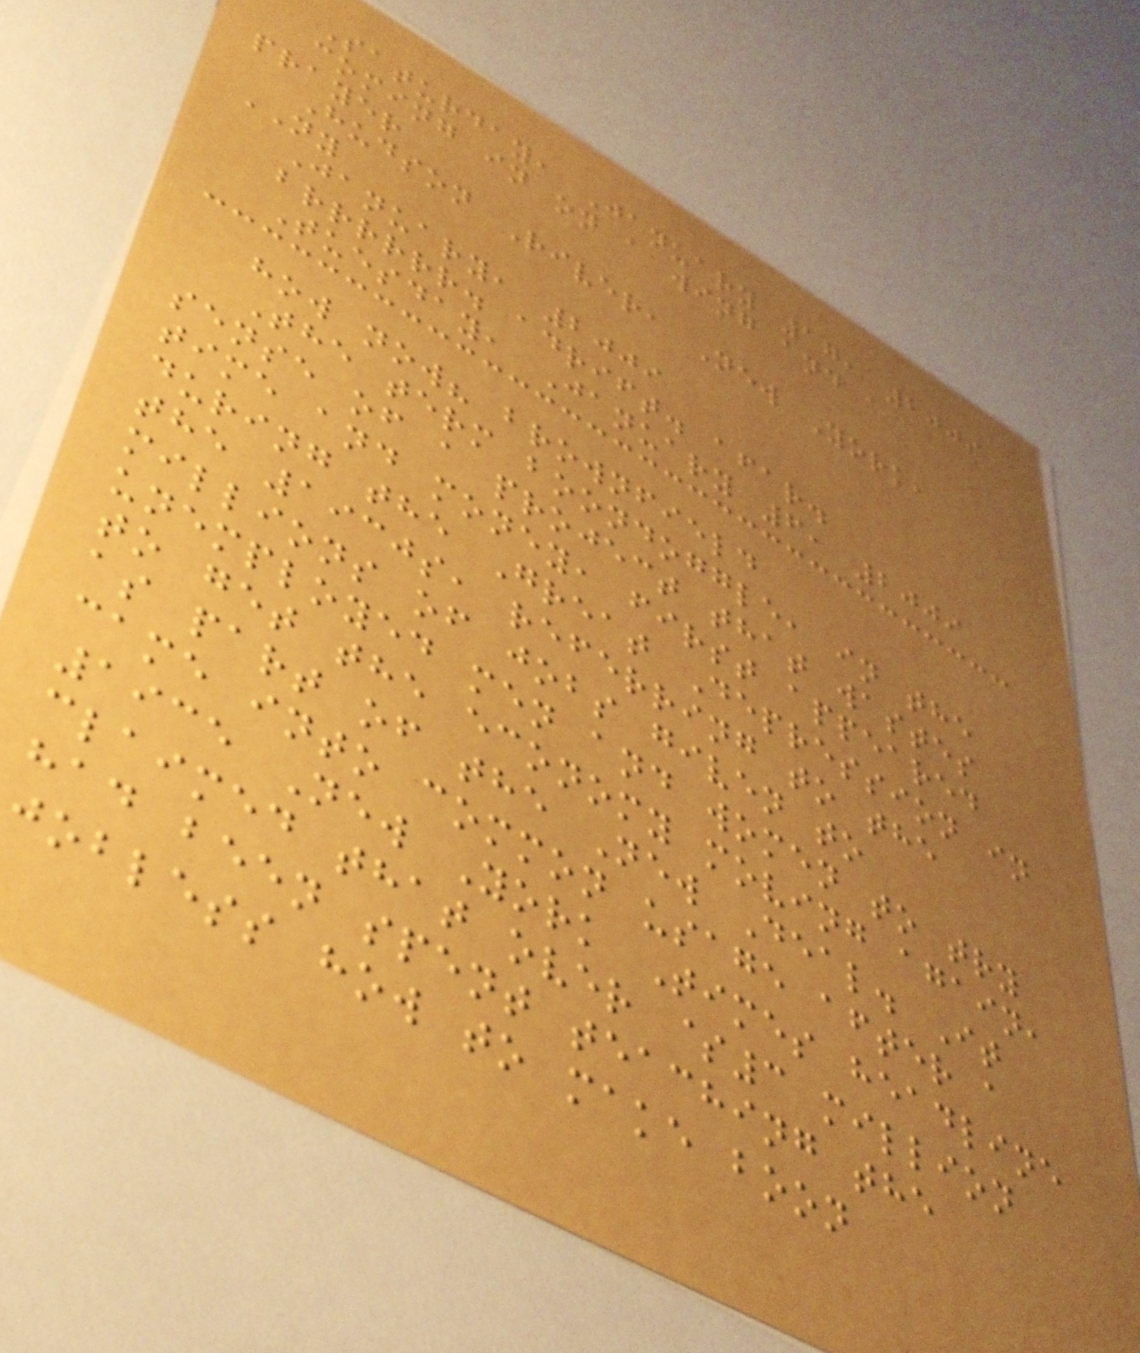Saturday, January 17, 2009
coming in on a wing and a
prayer
Hudson River, New York,
NY
January, 2009
brrrrrr. adrift. afar.
Tuesday, January 6, 2009
how now? brownfield
The term boondoggle, in the
sense of a project that wastes
time and money, first appeared
during the Great Depression in
the 1930s, referring to the
millions of jobs given to
unemployed men and women to try
to get the economy moving again,
as part of the New Deal. It
came into common usage after a
1935 New York Times headline
claimed that over $3 million
had been spent teaching the
jobless how to make boon
